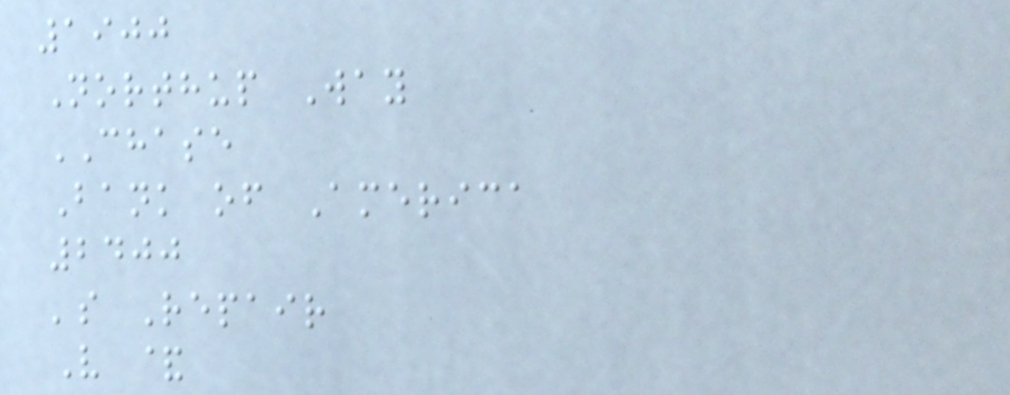1900
Northup Way
CHASE
Bank of America
2400
's Repair
V &
